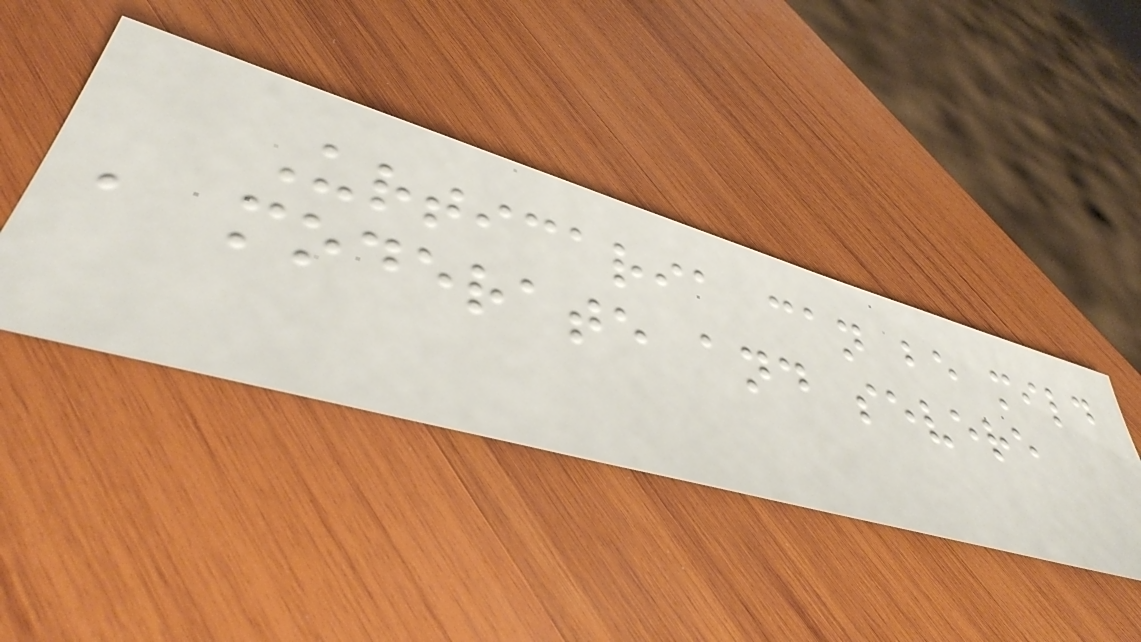Urticaria can be mild
, moderate and severe
